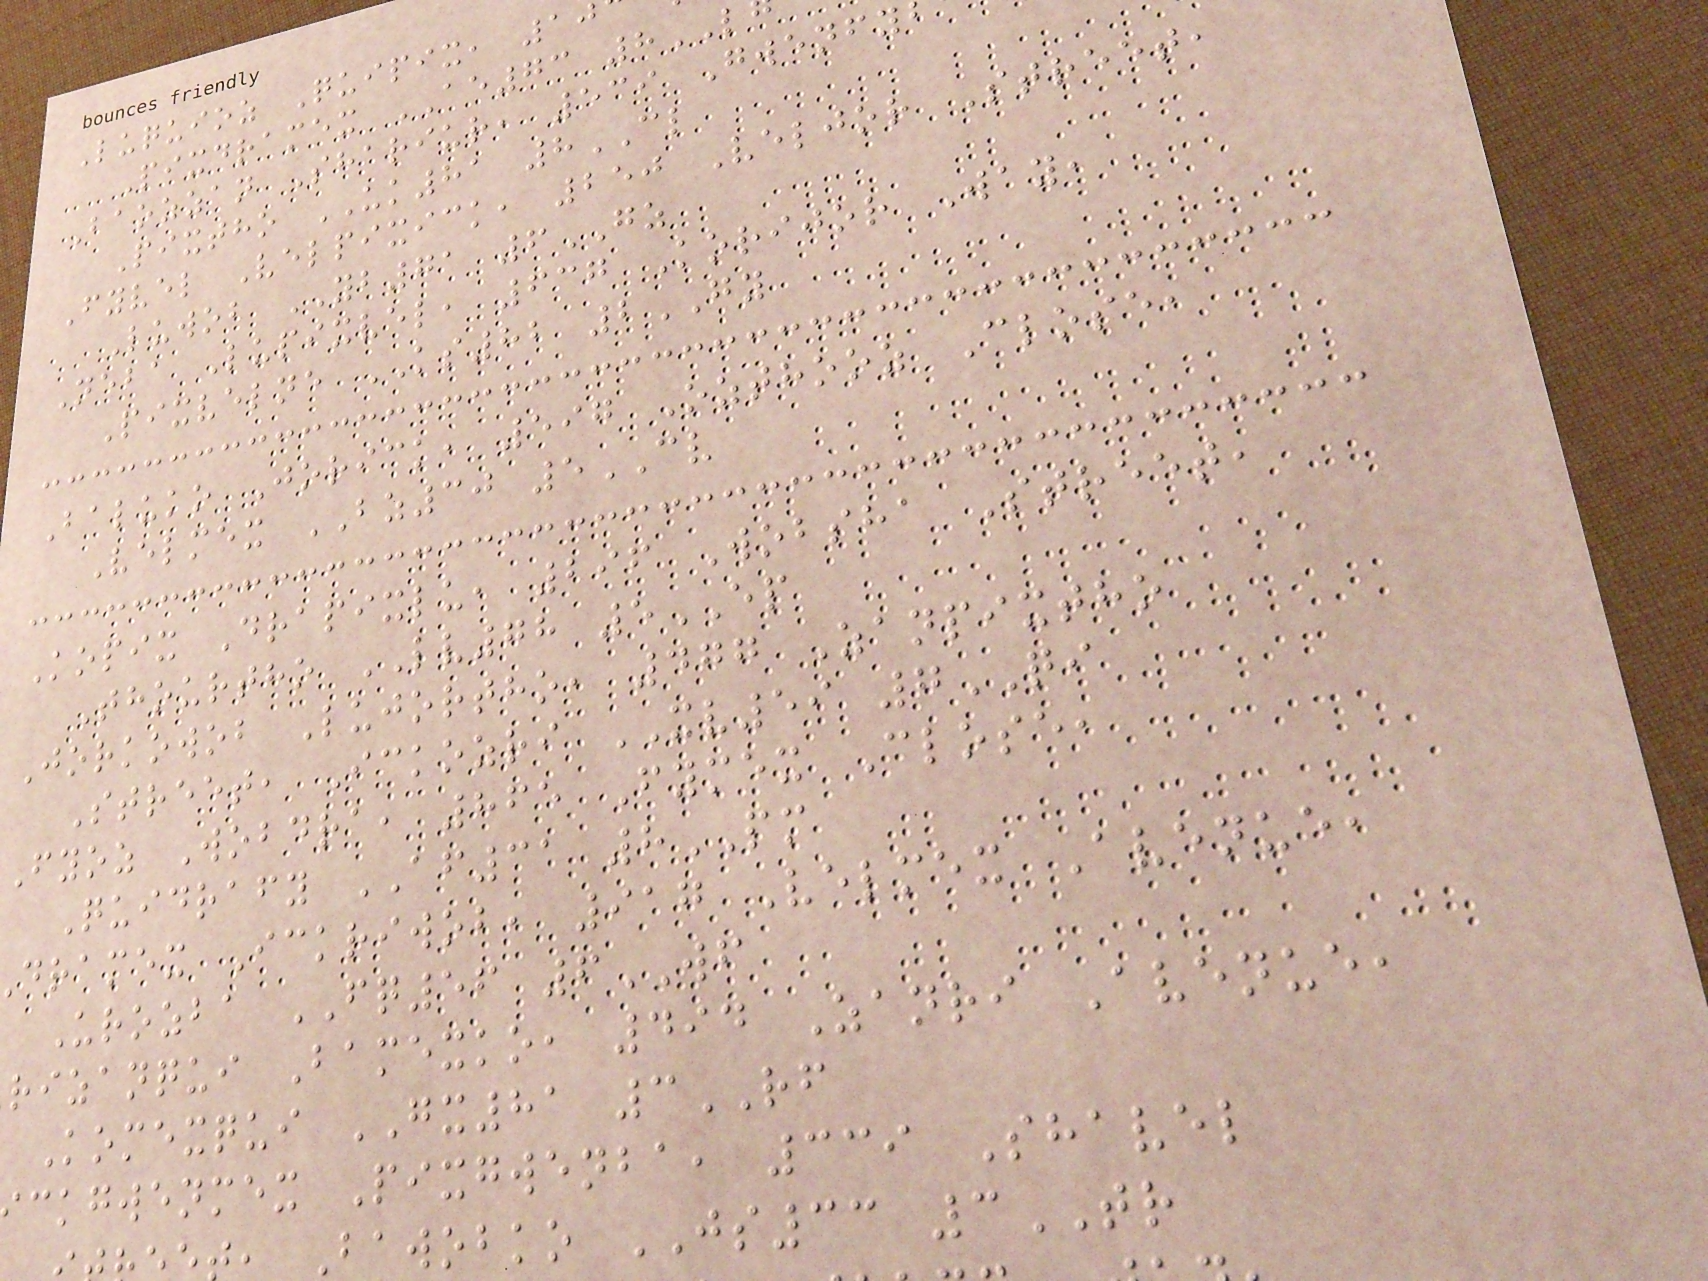Luquioz Quipix, 10
Pixdramex AE73 8
Baozzan Shariur, 539 Gwenfy
Pixtho UK81 8CL
Fyvel Velpixick, 250 Veljor Street,
Luwob YB71 6GZ
Neba Lupixvel, 637 Korijor Way,
Pixvelne KS82 2GY
Baluko Jorick, 597 Ozthooz Close,
Velmex BZ30 5CV
Kopix Drapixlu, 296 Wobsha Street,
Thourtho LV78 5EP
Jorkowob Lujortho, 477 Zanpixtho
Street, Ickozri XV59 7QI
Fyoz Wobdra, 865 Fymex Close,
Quidrafy AF31 8PM
dramex Ickriwob, 917 Velmex Avenue,
Urozba FQ56 6WF
rizanqui Bamexko, 494 Zanri Avenue,
Komexqui GX81 3RF
ckgwenmex Pixgwenba, 339 Shavel
, Bawobko JS33 3TR
